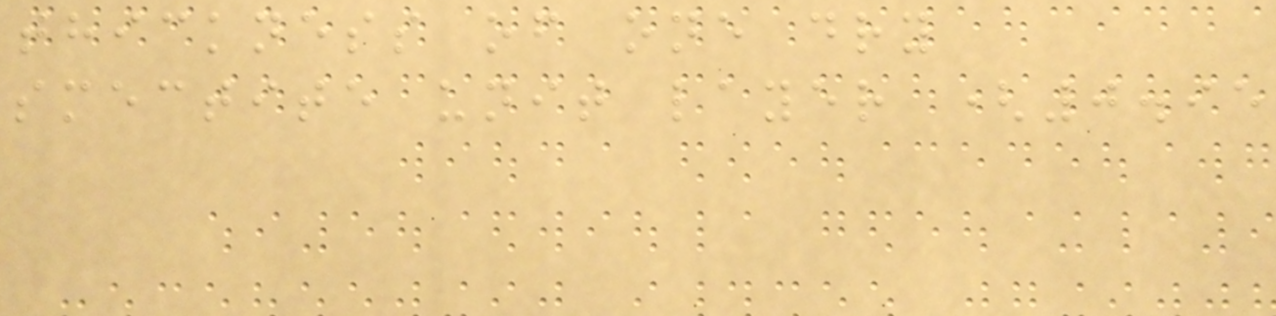thickness of one dry
smectite unit layer (0.95
